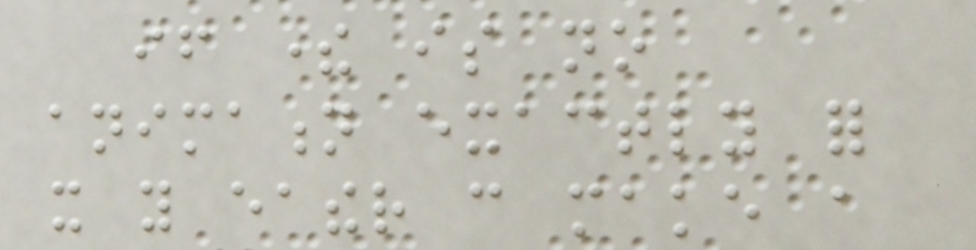if there is no
animation exactly for
it you eather can make a
